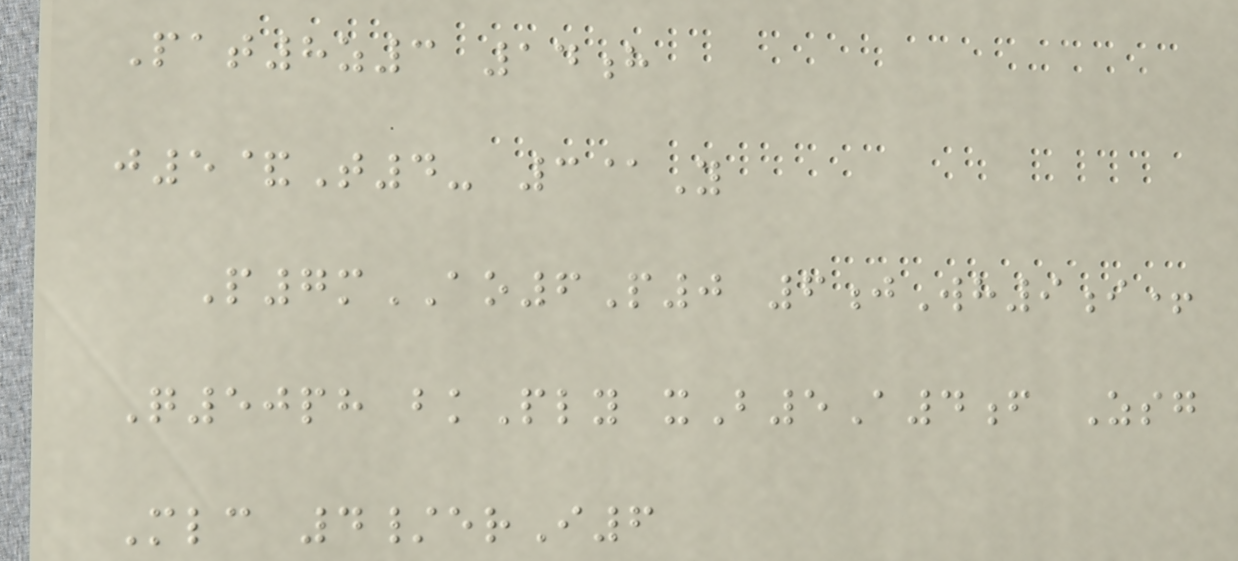Pat8z3 14h
j5&T4- 3@Y
P7mAO6P0 6jWh9i+
Q50ph bkPly xB5A4f Zsg
Mlc 4/erI6
